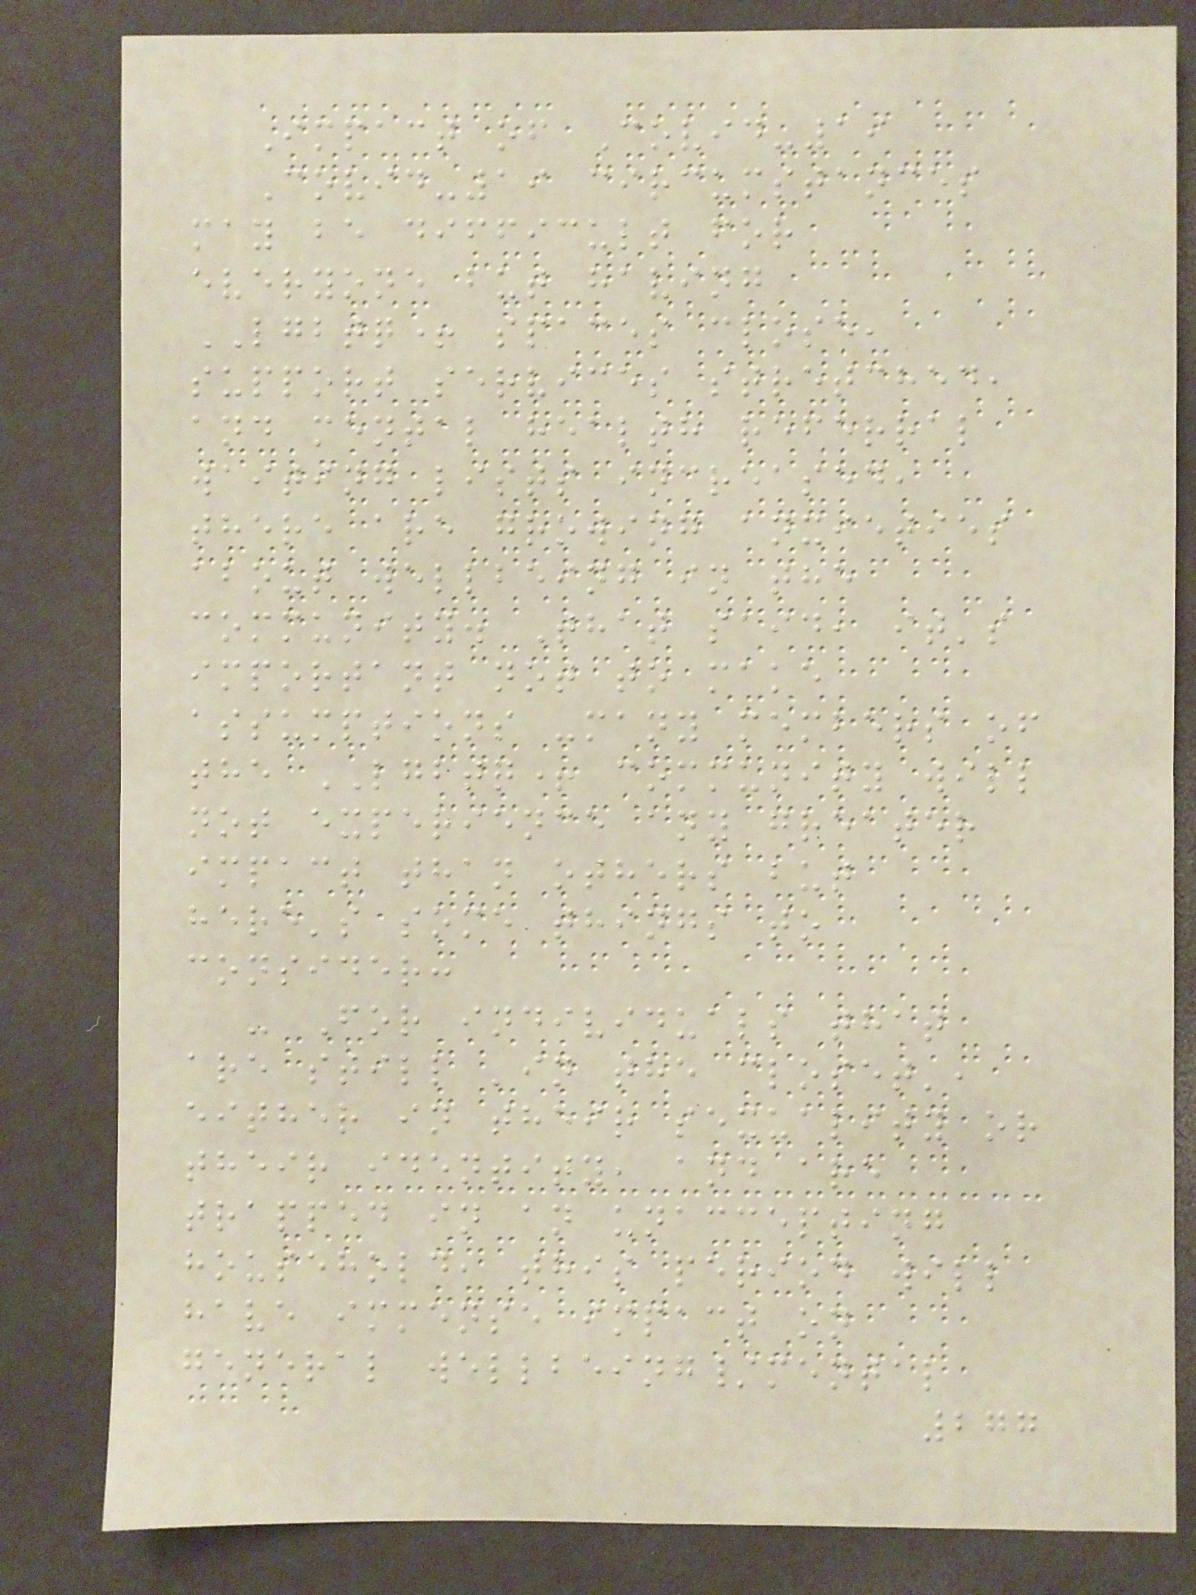Impact of Covid-19
Covid-19 circumstances
may be difficult for
everyone but having
LGBTQ+ spaces close,
support services stretched,
and mental health referral
waiting lists increased,
there are growing anxieties
about wellbeing in the
community. That said, it's
important not to make
assumptions -many members of
the LGBTQ+ community will
not experience any greater
impact than others but
here's some things to
consider:
- For individuals that
are still 'in the closet',
either in their sexuality or
their identity, and are
trapped in an unaccepting
household, this period will
have immense impact on
general wellbeing/mental
277
